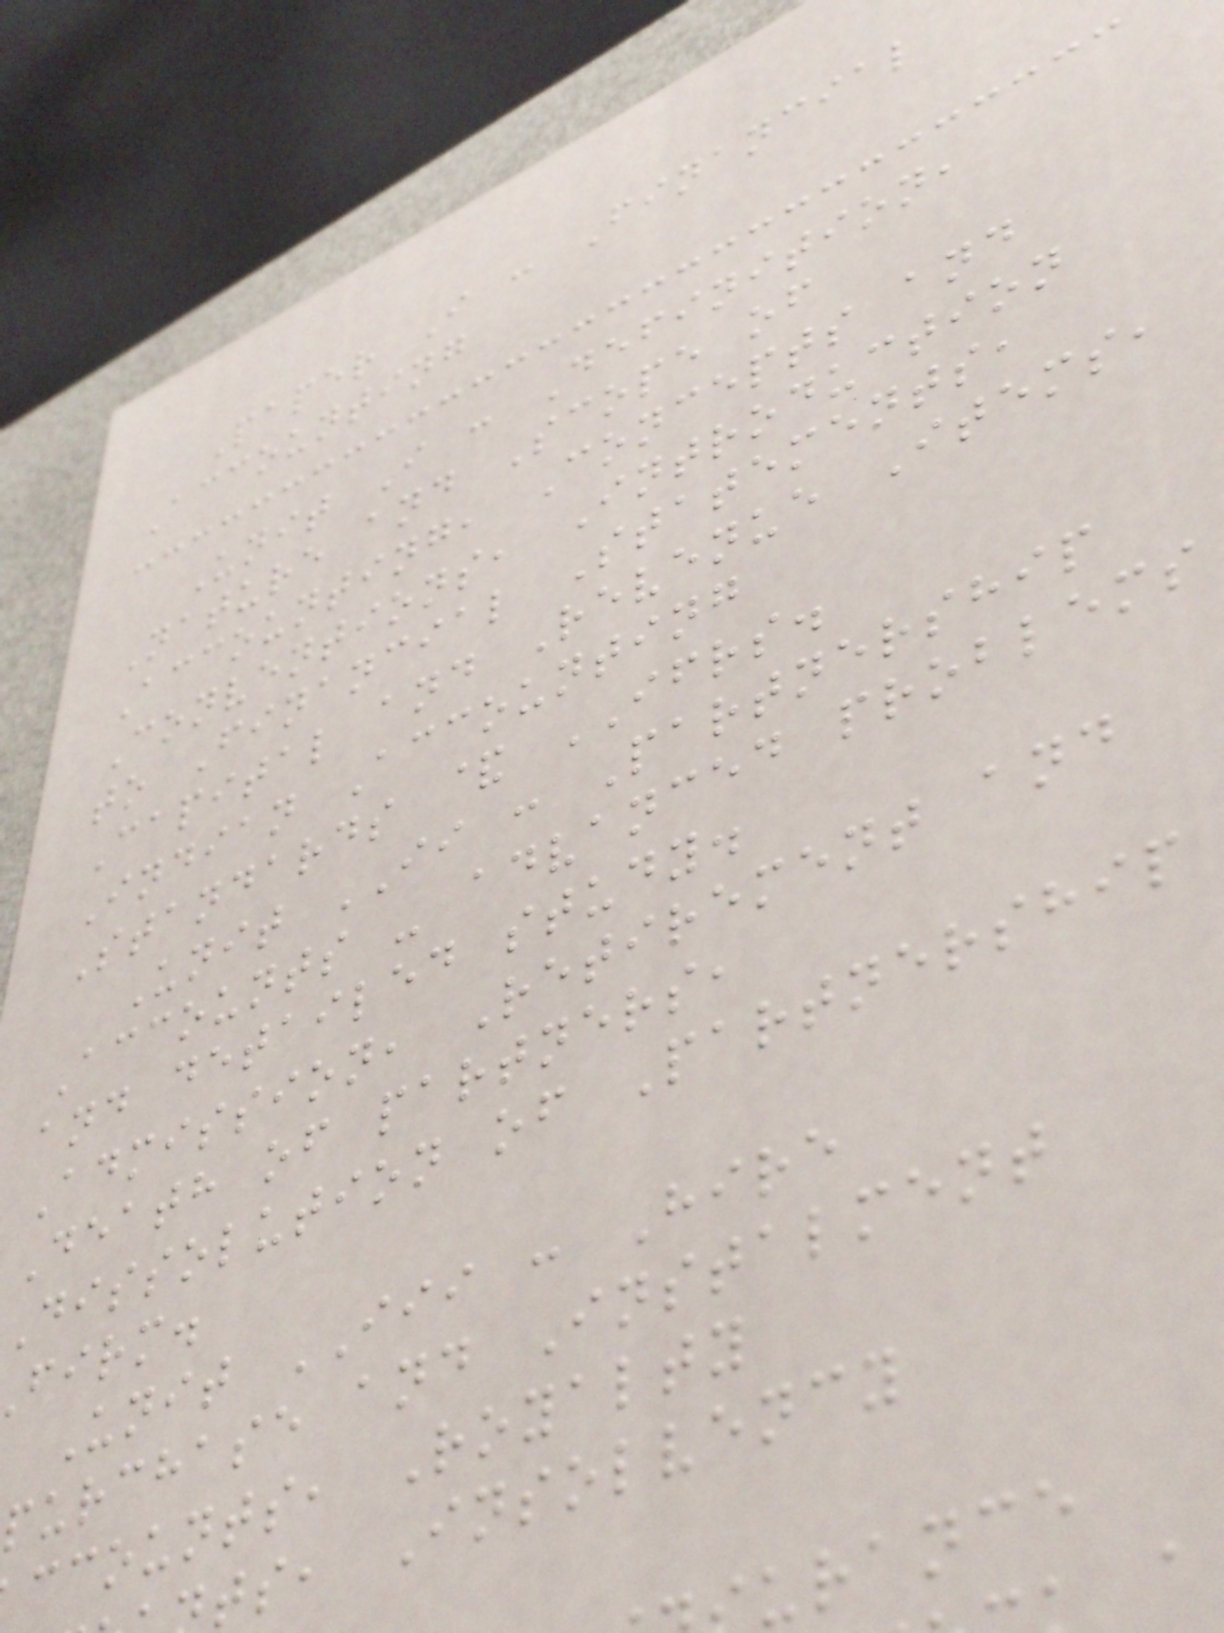Paper I : Financial
Accounting
Unit I : Definition,
Nature and Scope of
Accounting, Concepts and
Conventions, Introduction
to Financial Statements,
Capital and Revenue Items,
Indian Accounting
Standards & IFRS.
Unit II : Partnership
Accounts - advanced problems
and detailed study.
Admission, Retirement and
Death of partners,
Dissolution of Partnership
firm.
Unit III : Hire
purchase and Instalment
ccounts, Royalty
ts, Insolvency
urance
